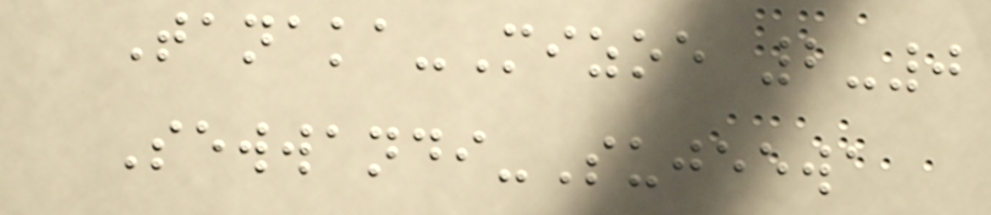Tanaka-Mizoe 2-0
Sewwandi-Sujeewa
